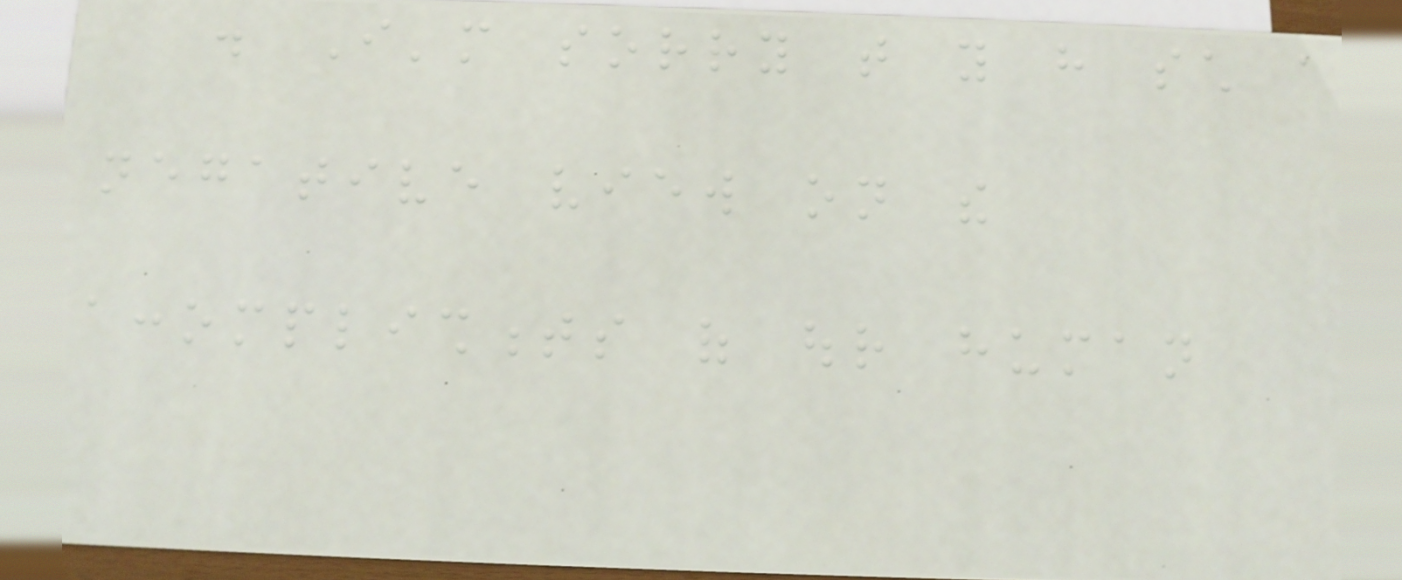. I'm sorry that you have such a
negative view on the
accomplishments of our human
